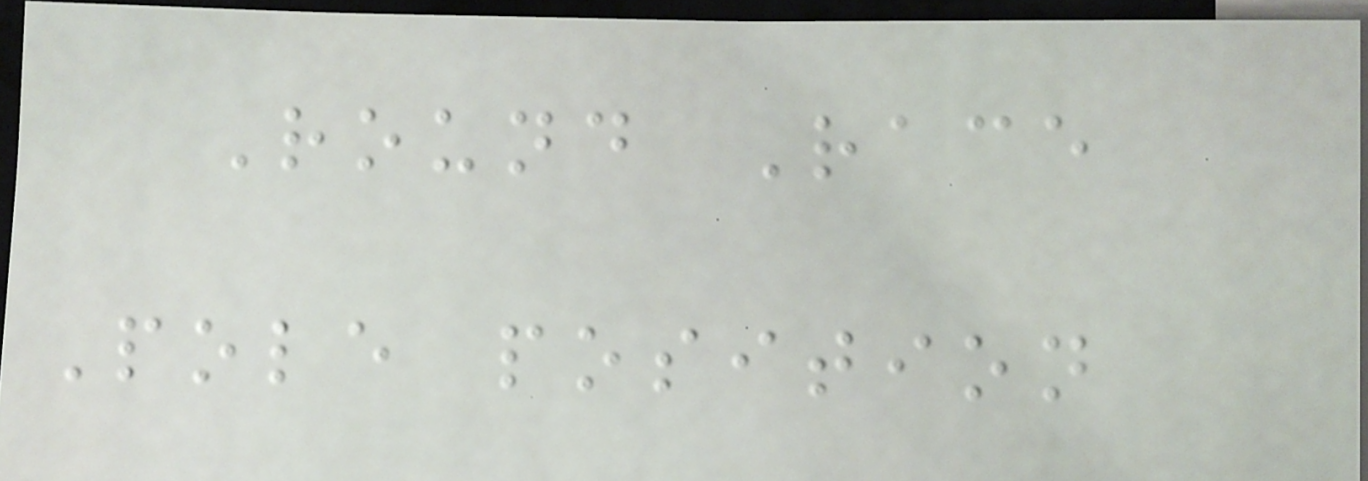Round Race
Pole position
